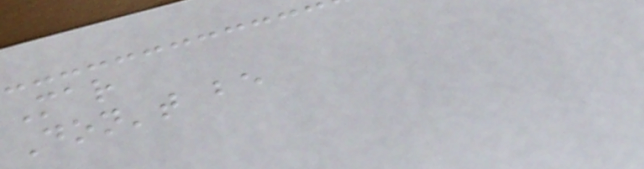Mar
Don't be
